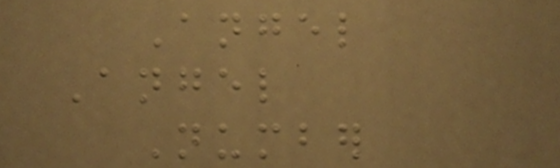Angel
Angel
Number
